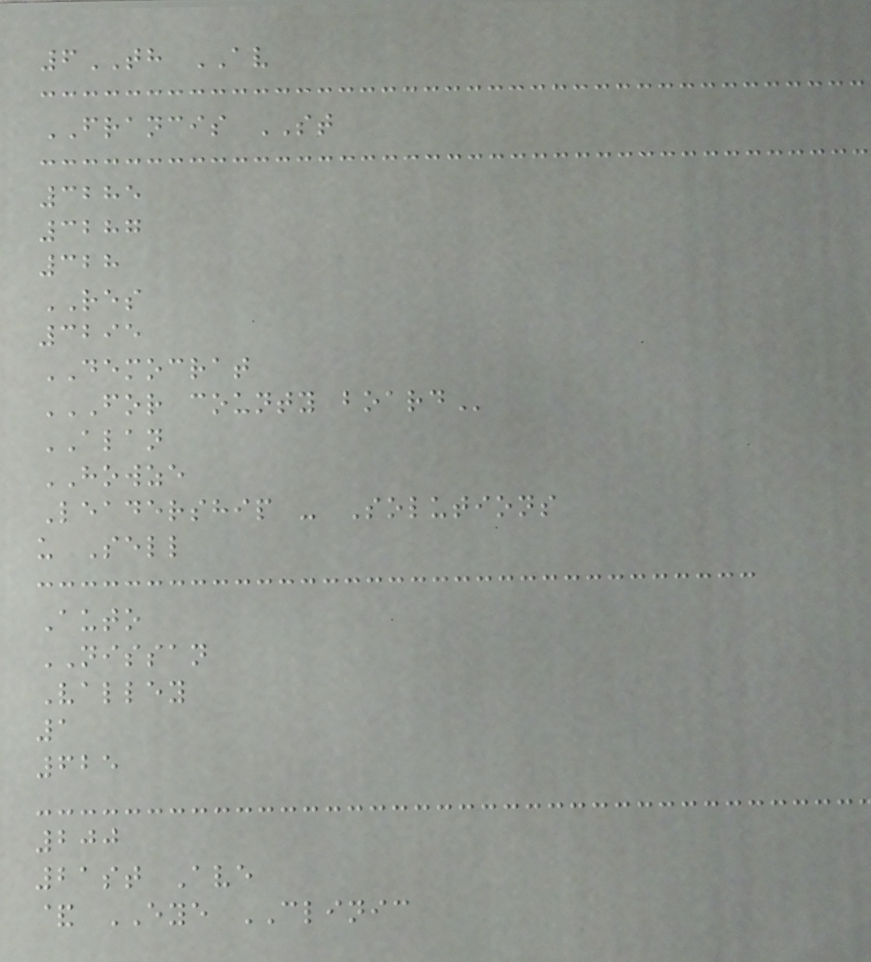6TH AV
FRANCIS ST
3285
3287
328
RES
3295
DEMOCRAT
FOR COUNTY BOARD
ALAN
HOWZE
Leadership - Solutions
u Sell
Auto
NISSAN
Valley
1
625
200
21st Ave
& EYE CLINIC
